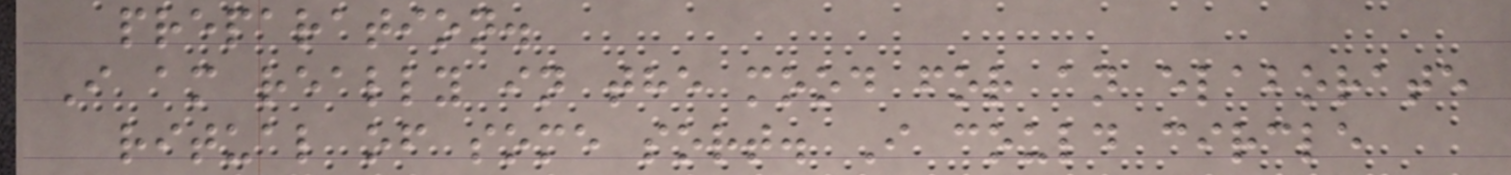preparation.
I am really in the mood for an elaborate
ritual of some sort. I could circle
